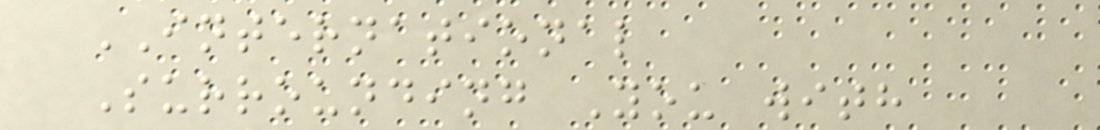INTERNATIONAL
Surrounding You with
